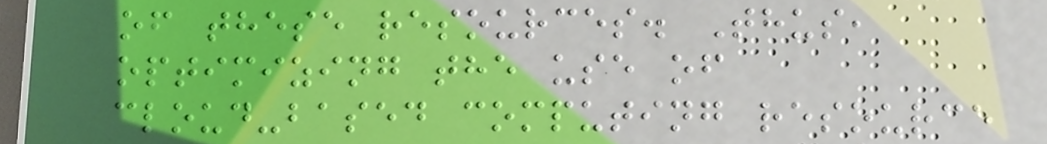of these resources. Thus,
optimizing the use of
cloud-based computing resource
